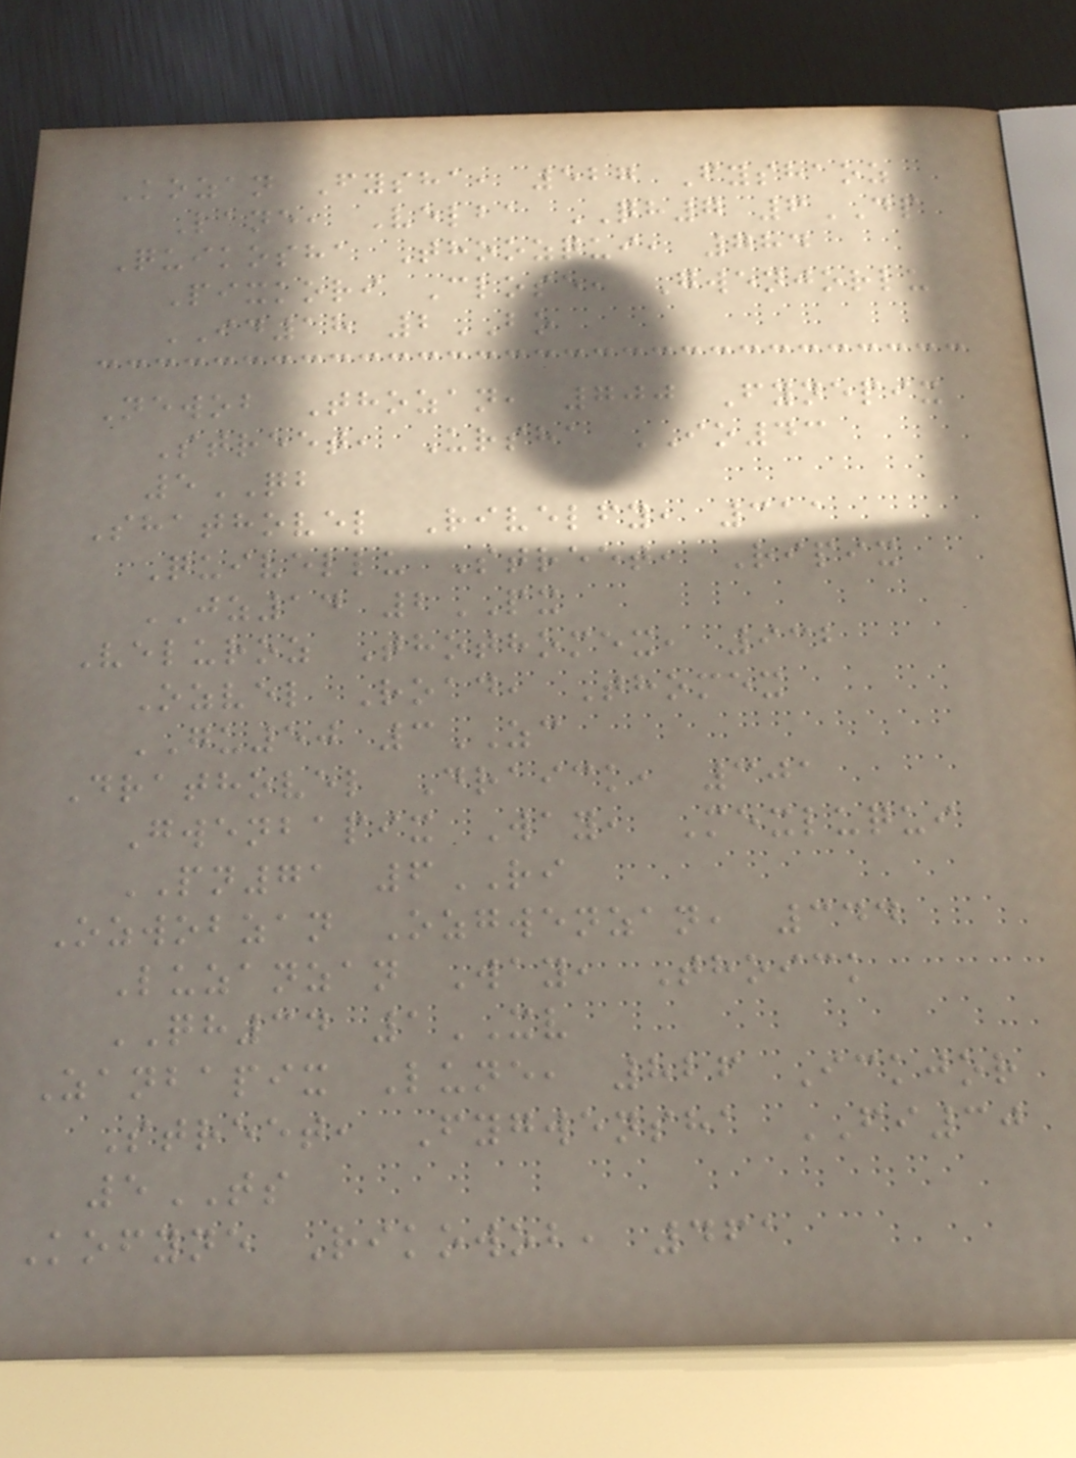Kozan Fysha, 527 Fyshaoz
Lane, Velba QH7 6DP
Quikosha Thoozqui, 784
Pixkori Close, Gwenjorlu
ID18 2BO
Newob Thozan, 700 Fynepix
Street, Ursha IO43
5QB
Shathovel Rivelfy, 311
Quivellu Street, Ripix
JZ14 2PX
Veluroz Thothomex, 932
Ozvel Road, Thomex
GU50 3ZC
Drathovel Draick, 301
Gwenbapix Way, Mexluqui
PN71 6RI
Ozwobzan Ozgwenzan, 344
Luzanzan Way, Thoick
QH34 1XV
Zanbapix Lune, 826 Ickjor
Street, Fygwensha FI30
5TS
Kofyne Rikowob, 461
